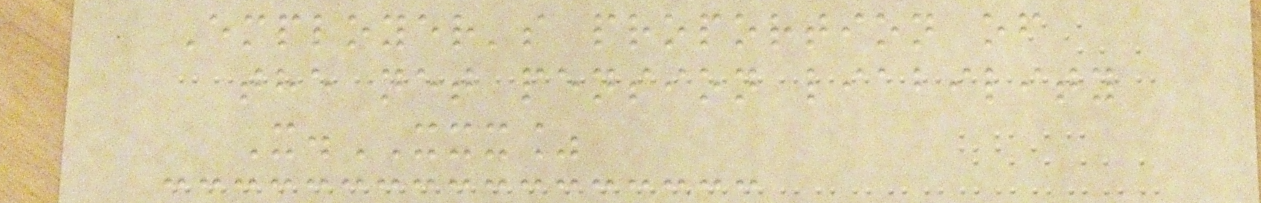Employer's proportion of
the net pension liability
X.XXX%
